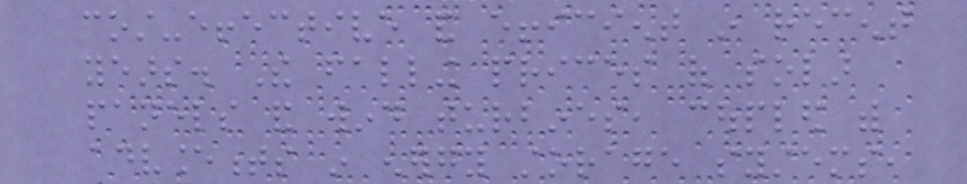cost-effective and efficient in recent
years. The falling prices of solar
panels and wind turbines, coupled with
advancements in energy storage systems,
